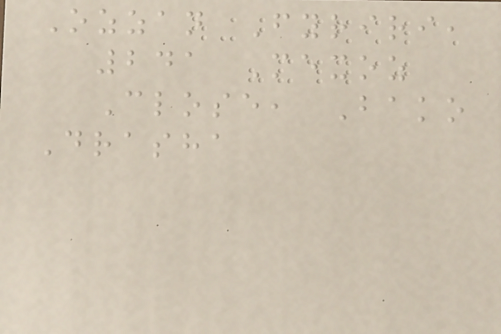Ozzan Fyriri,
241 Mexoz
Close, Bako
Drasha
